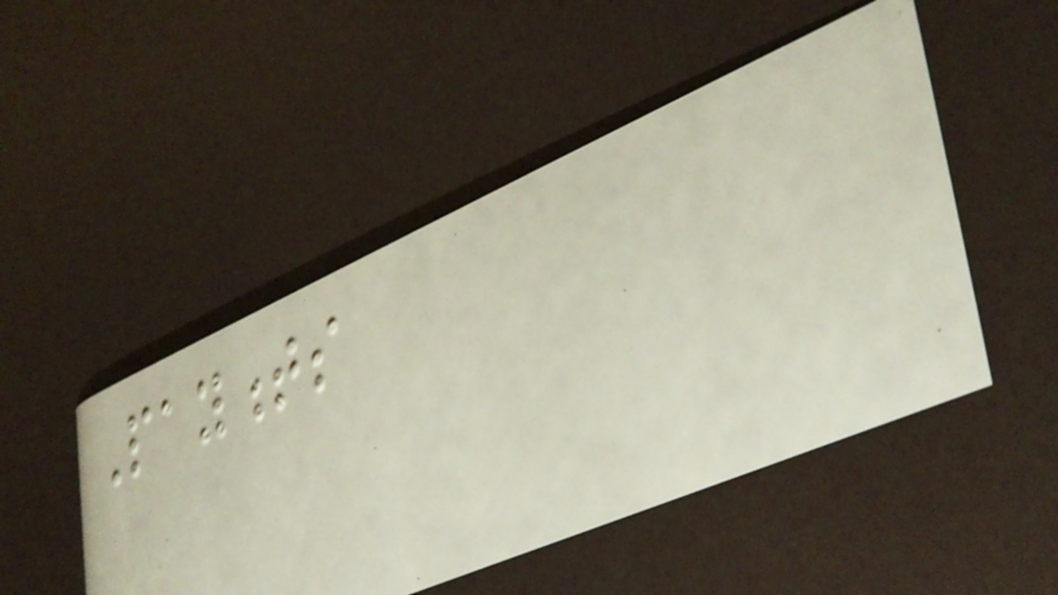Payments
